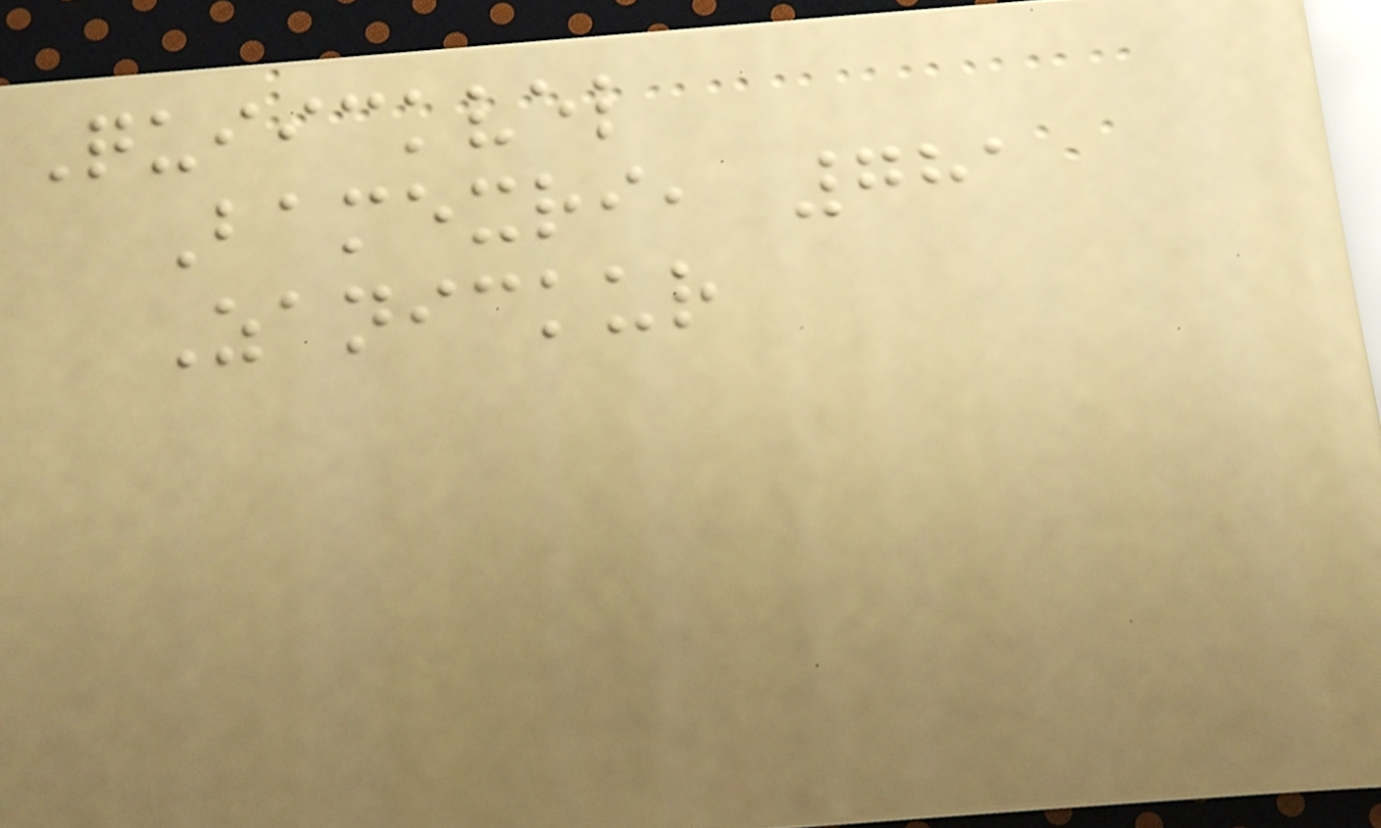Quiickvel
Bamexri, 781
Zanickur
